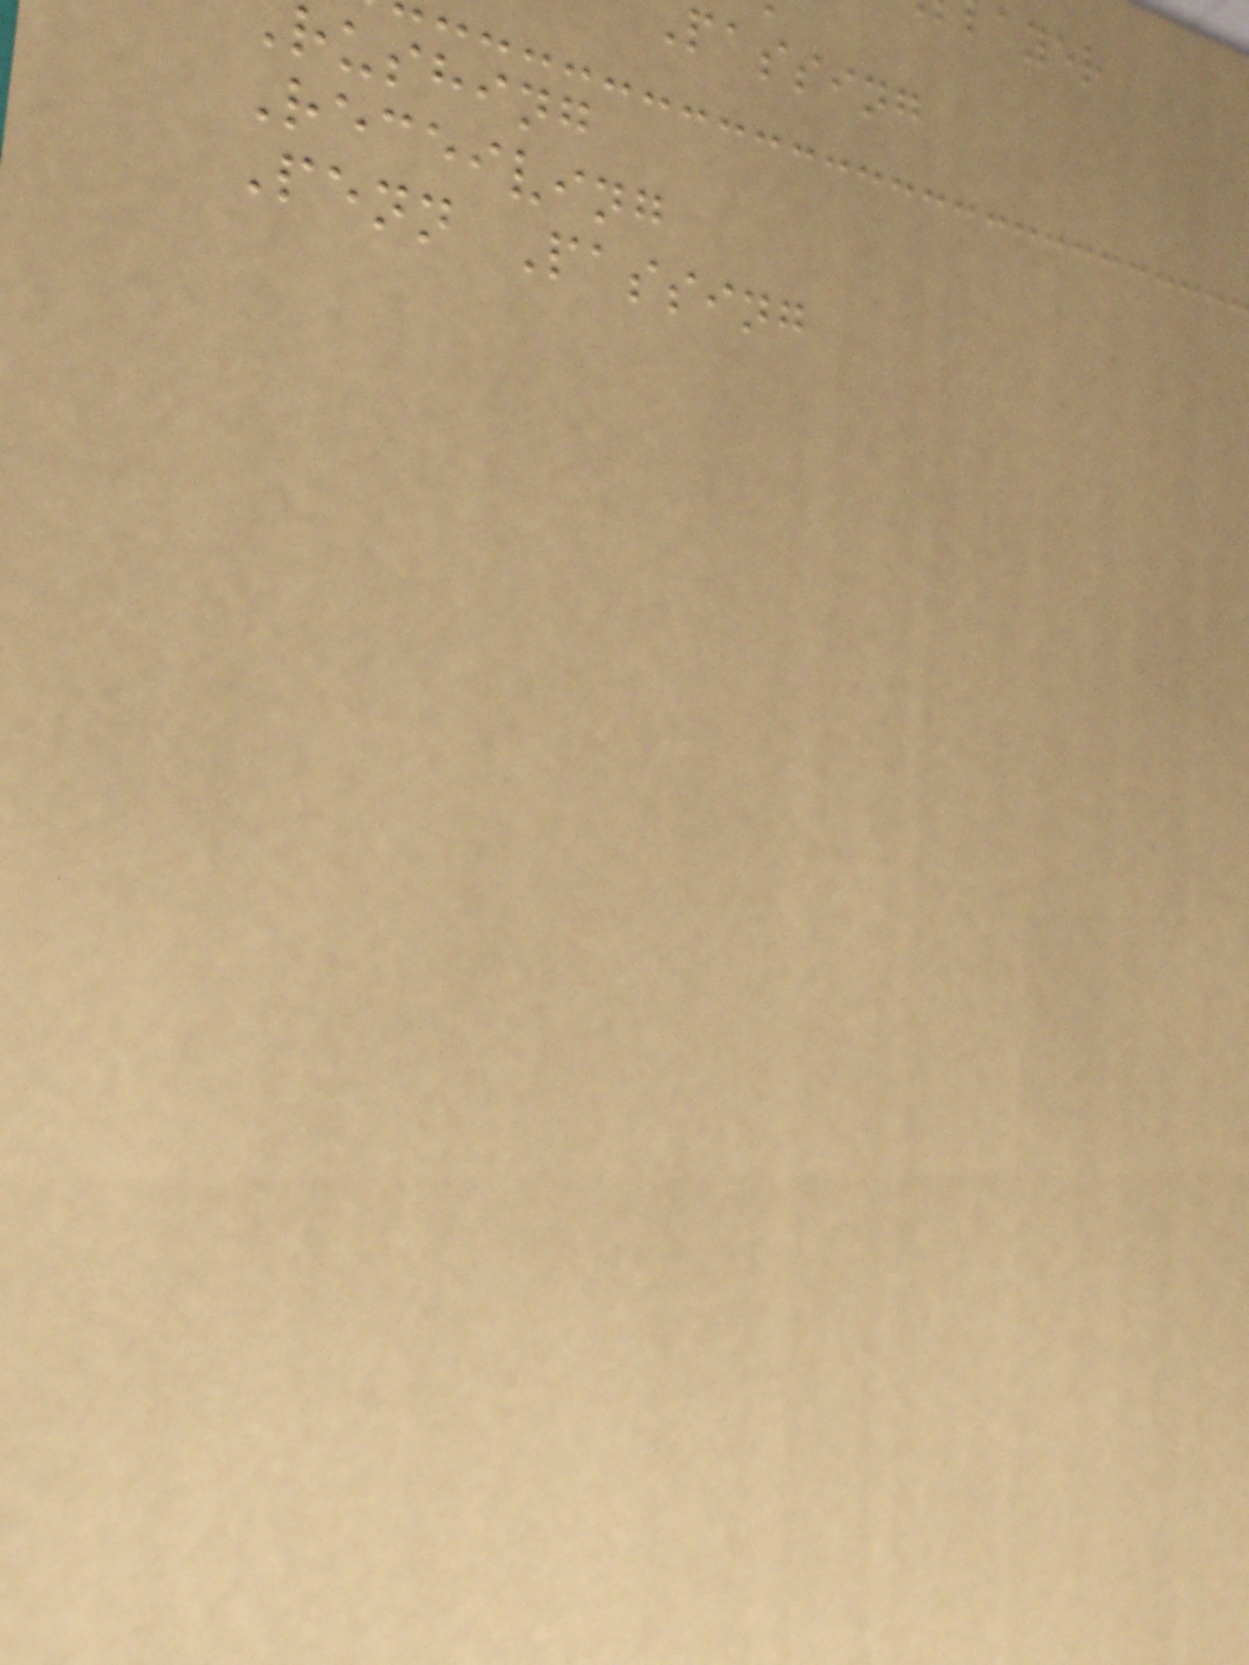passing
rushing
Receiving
Penn Passing
